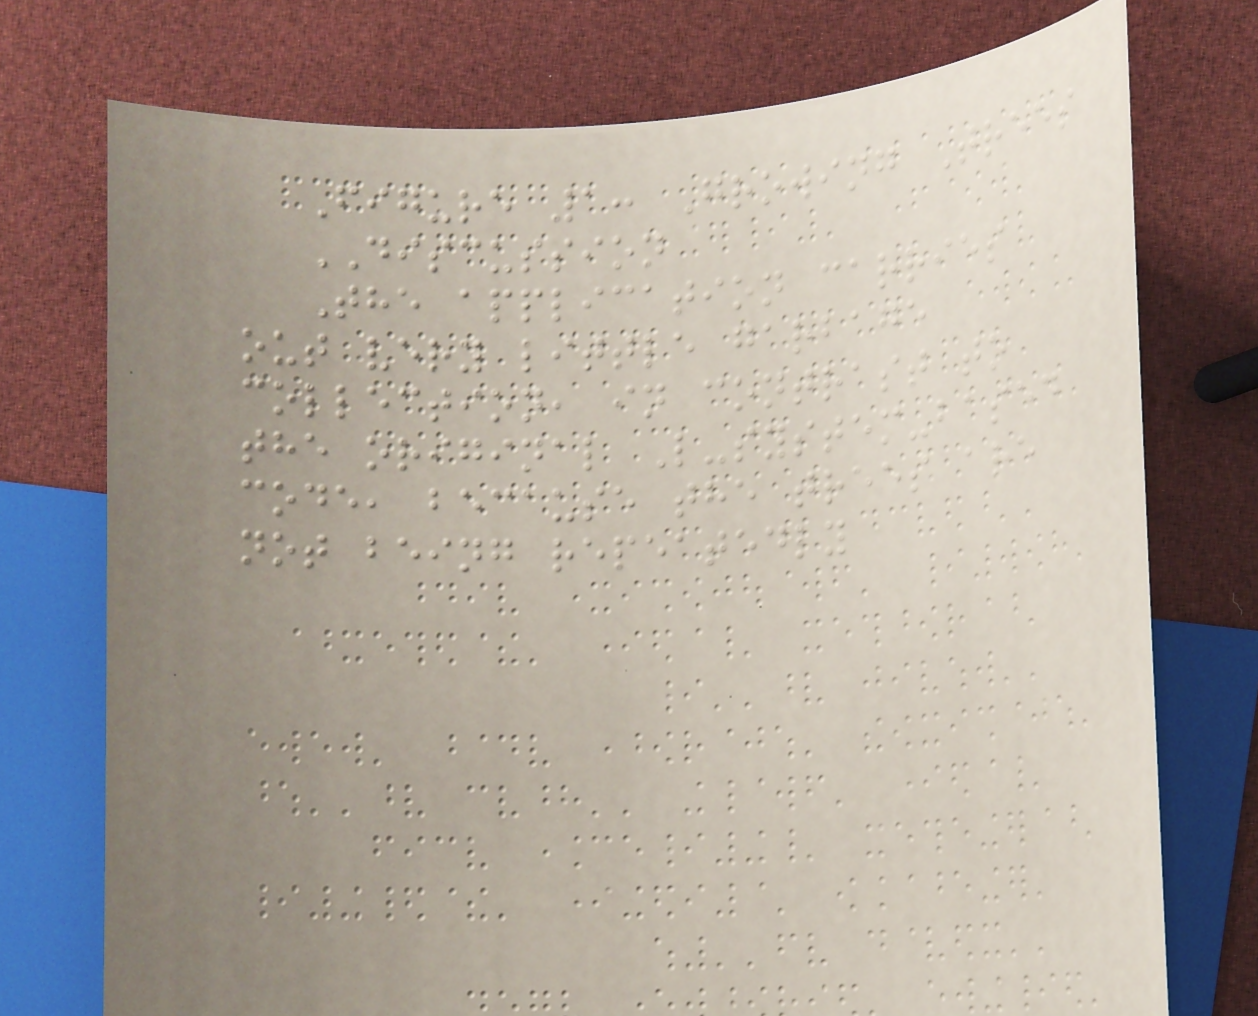Figure 1: Growing Trees
DISCUSSION
The application carries
out very little garbage
collection, in contrast to
the original L-system-based
code, because the trees are
not being repeatedly
